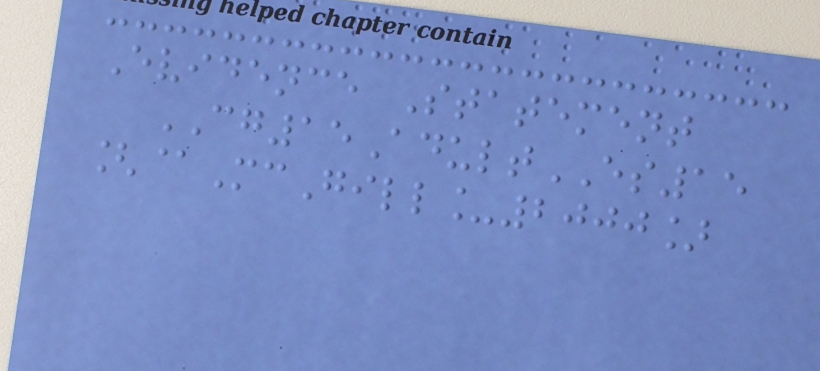Evidence Statement
CG15AdultES15
[@McGill_2000]
